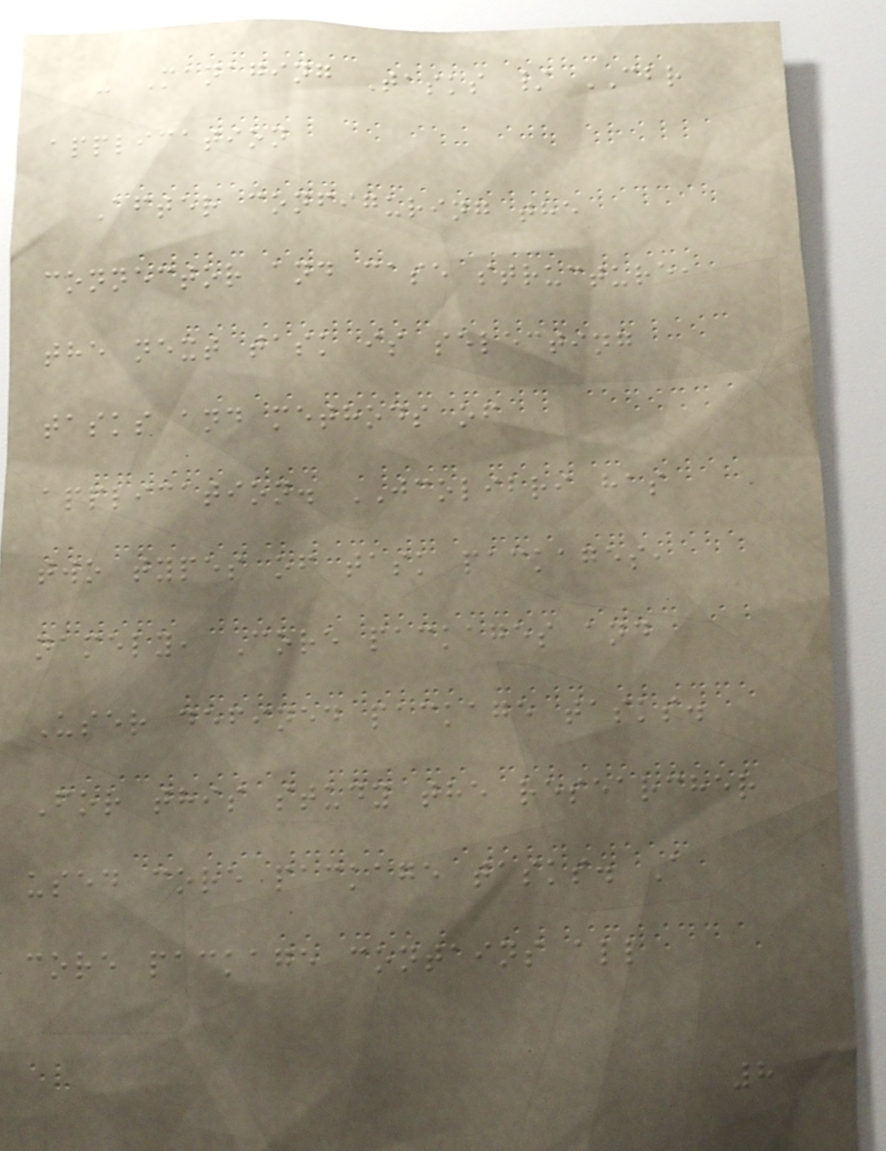- Managing Tasks / CBR
application
After configuring the
connector and case structure,
the next task is selecting
tasks and methods of
application. JCOLIBRI has
two types of task packages,
namely, Core packages and
User defined package tasks.
For this study the researcher
used core package tasks. A
core package contains all
8
